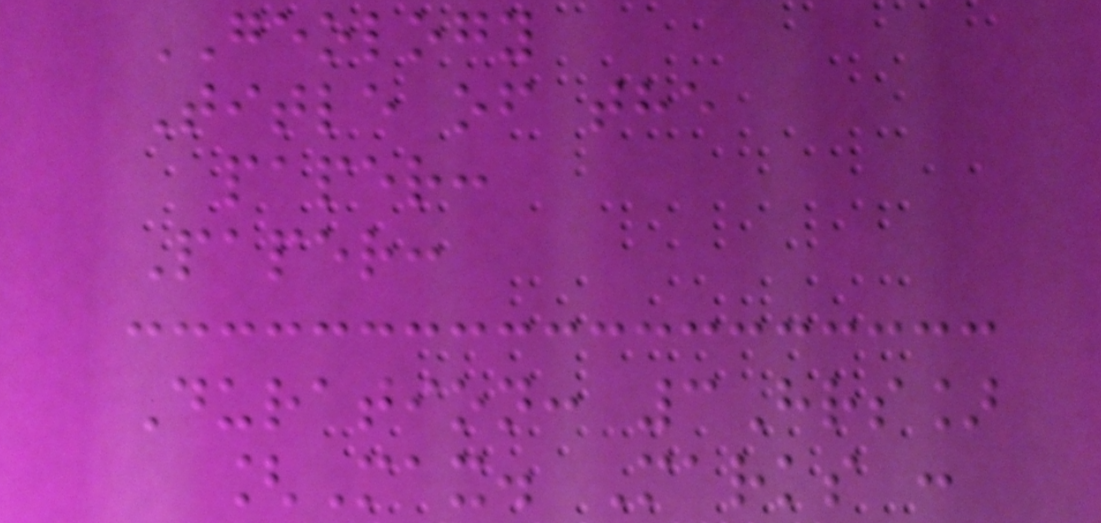GEOLOGY
Title of the
paper:
Paper:
Duration: 3Hrs]
[Max. Marks :
